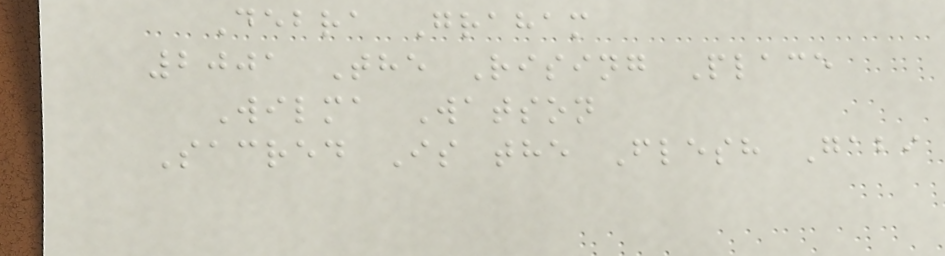Debra Graham
2001 The Rising Place
Wilma Watson
Sacred Is the Flesh Gabi
